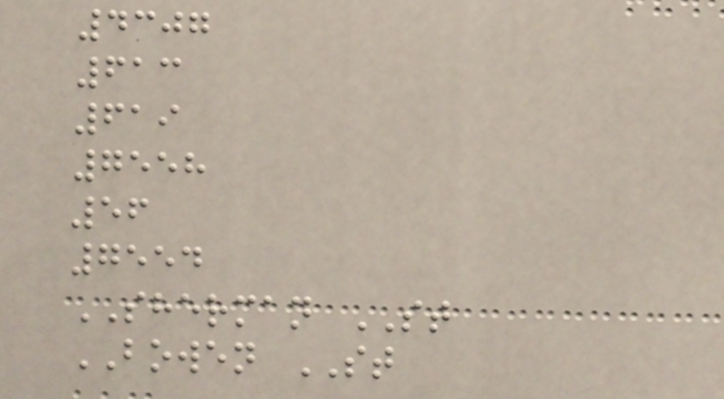4307
613
619
7558
56
7554
SHERMAN ST
BOWEN ST
